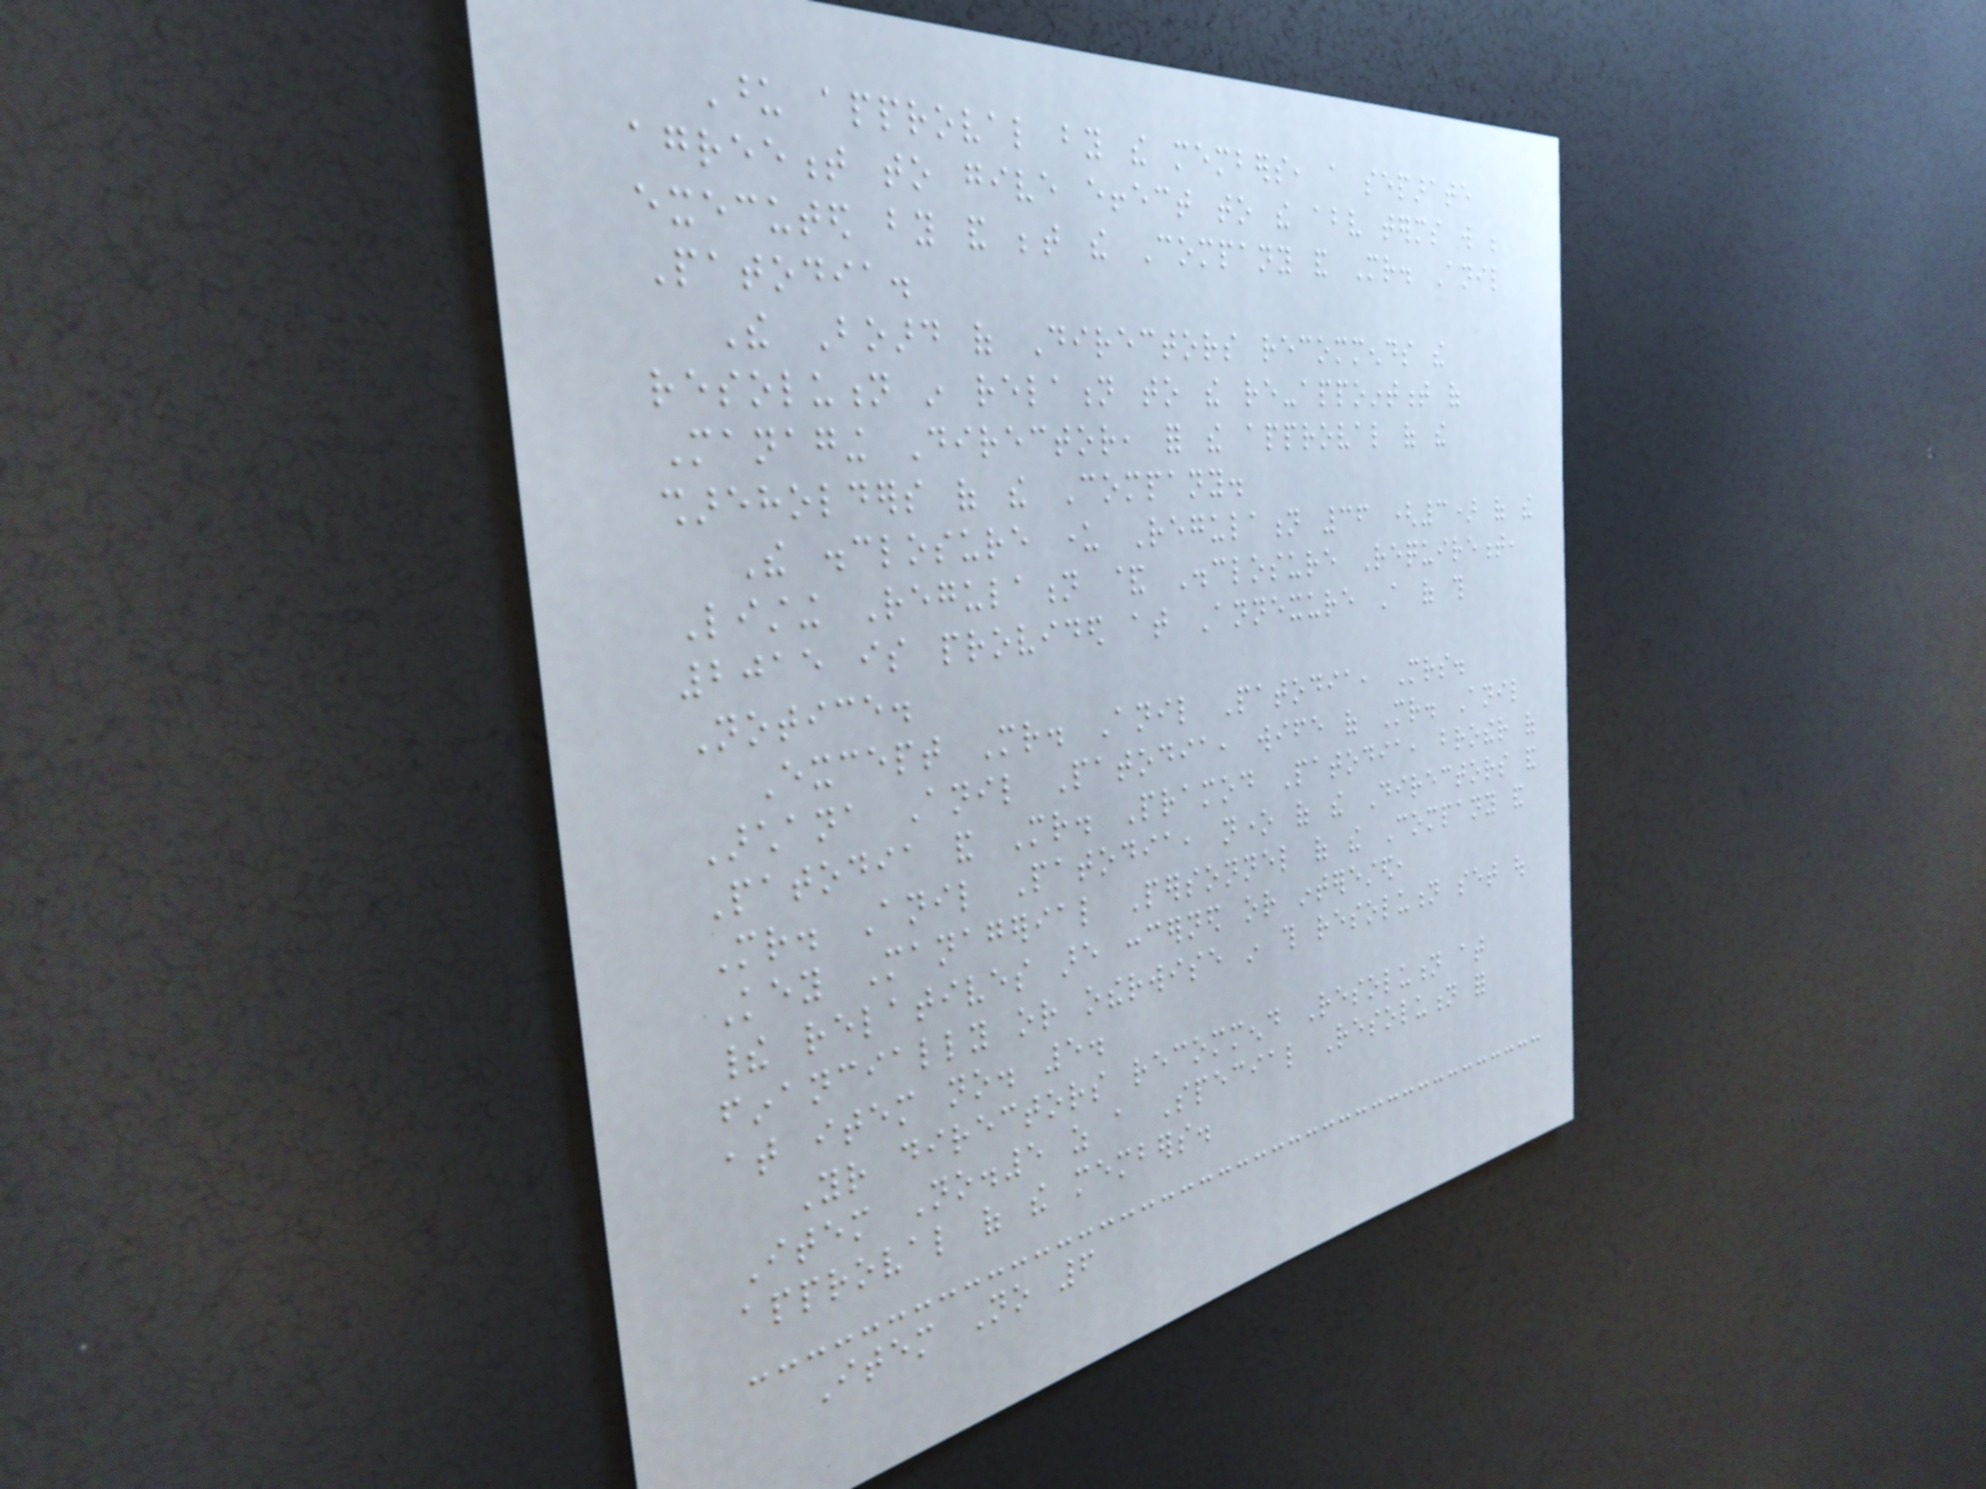Upon approval by the members, a separate
agreement to give effect to the above terms will be
executed by and between the Company and Mr. Anil
Patodia.
The Board of Directors recommends the
resolution in relation to the re-appointment of
Managing Director, for the approval of the
shareholders of the Company.
The disclosure under Regulation 36 (3) of the
Listing Regulation & Disclosure Requirement,
2015 is provided at Annexure A of this
Notice.
Except Mr. Anil Patodia, Mrs.
Archana Anil Patodia, wife of Mr. Anil
Patodia and Mr. Pramod Patodia, brother of
Mr. Anil Patodia, none of the Directors and
Key Managerial Personnel of the Company and
their relatives are concerned or interested,
financially or otherwise in this resolution set out
at item no. 5.
Your directors recommend Resolution at
Item No.5 as a Special Resolution for
approval of the members.
Item No 6
